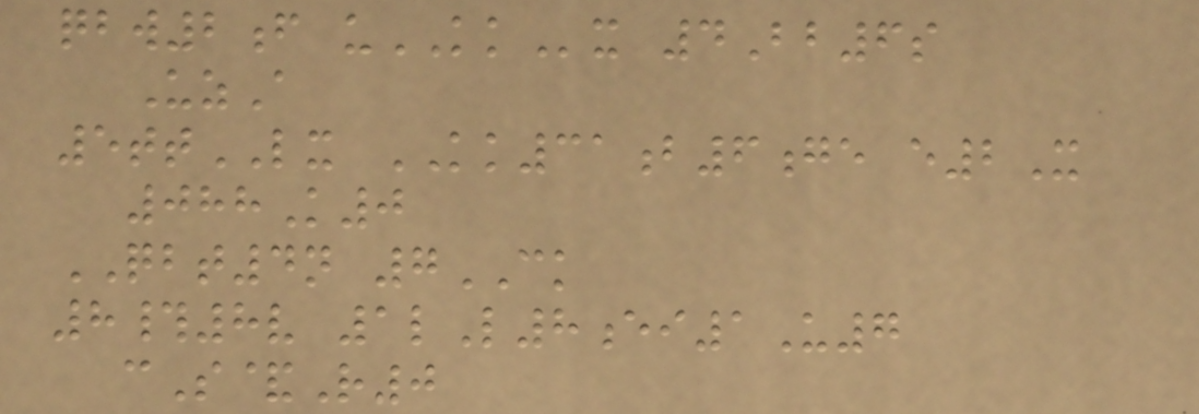qbw2f uKKx 4Bb6s
UzA
5ttLX KK31b6ge e2X
088K0
QBT4n 7CK
8#8v 1lL8ei1U7
cS&R0
